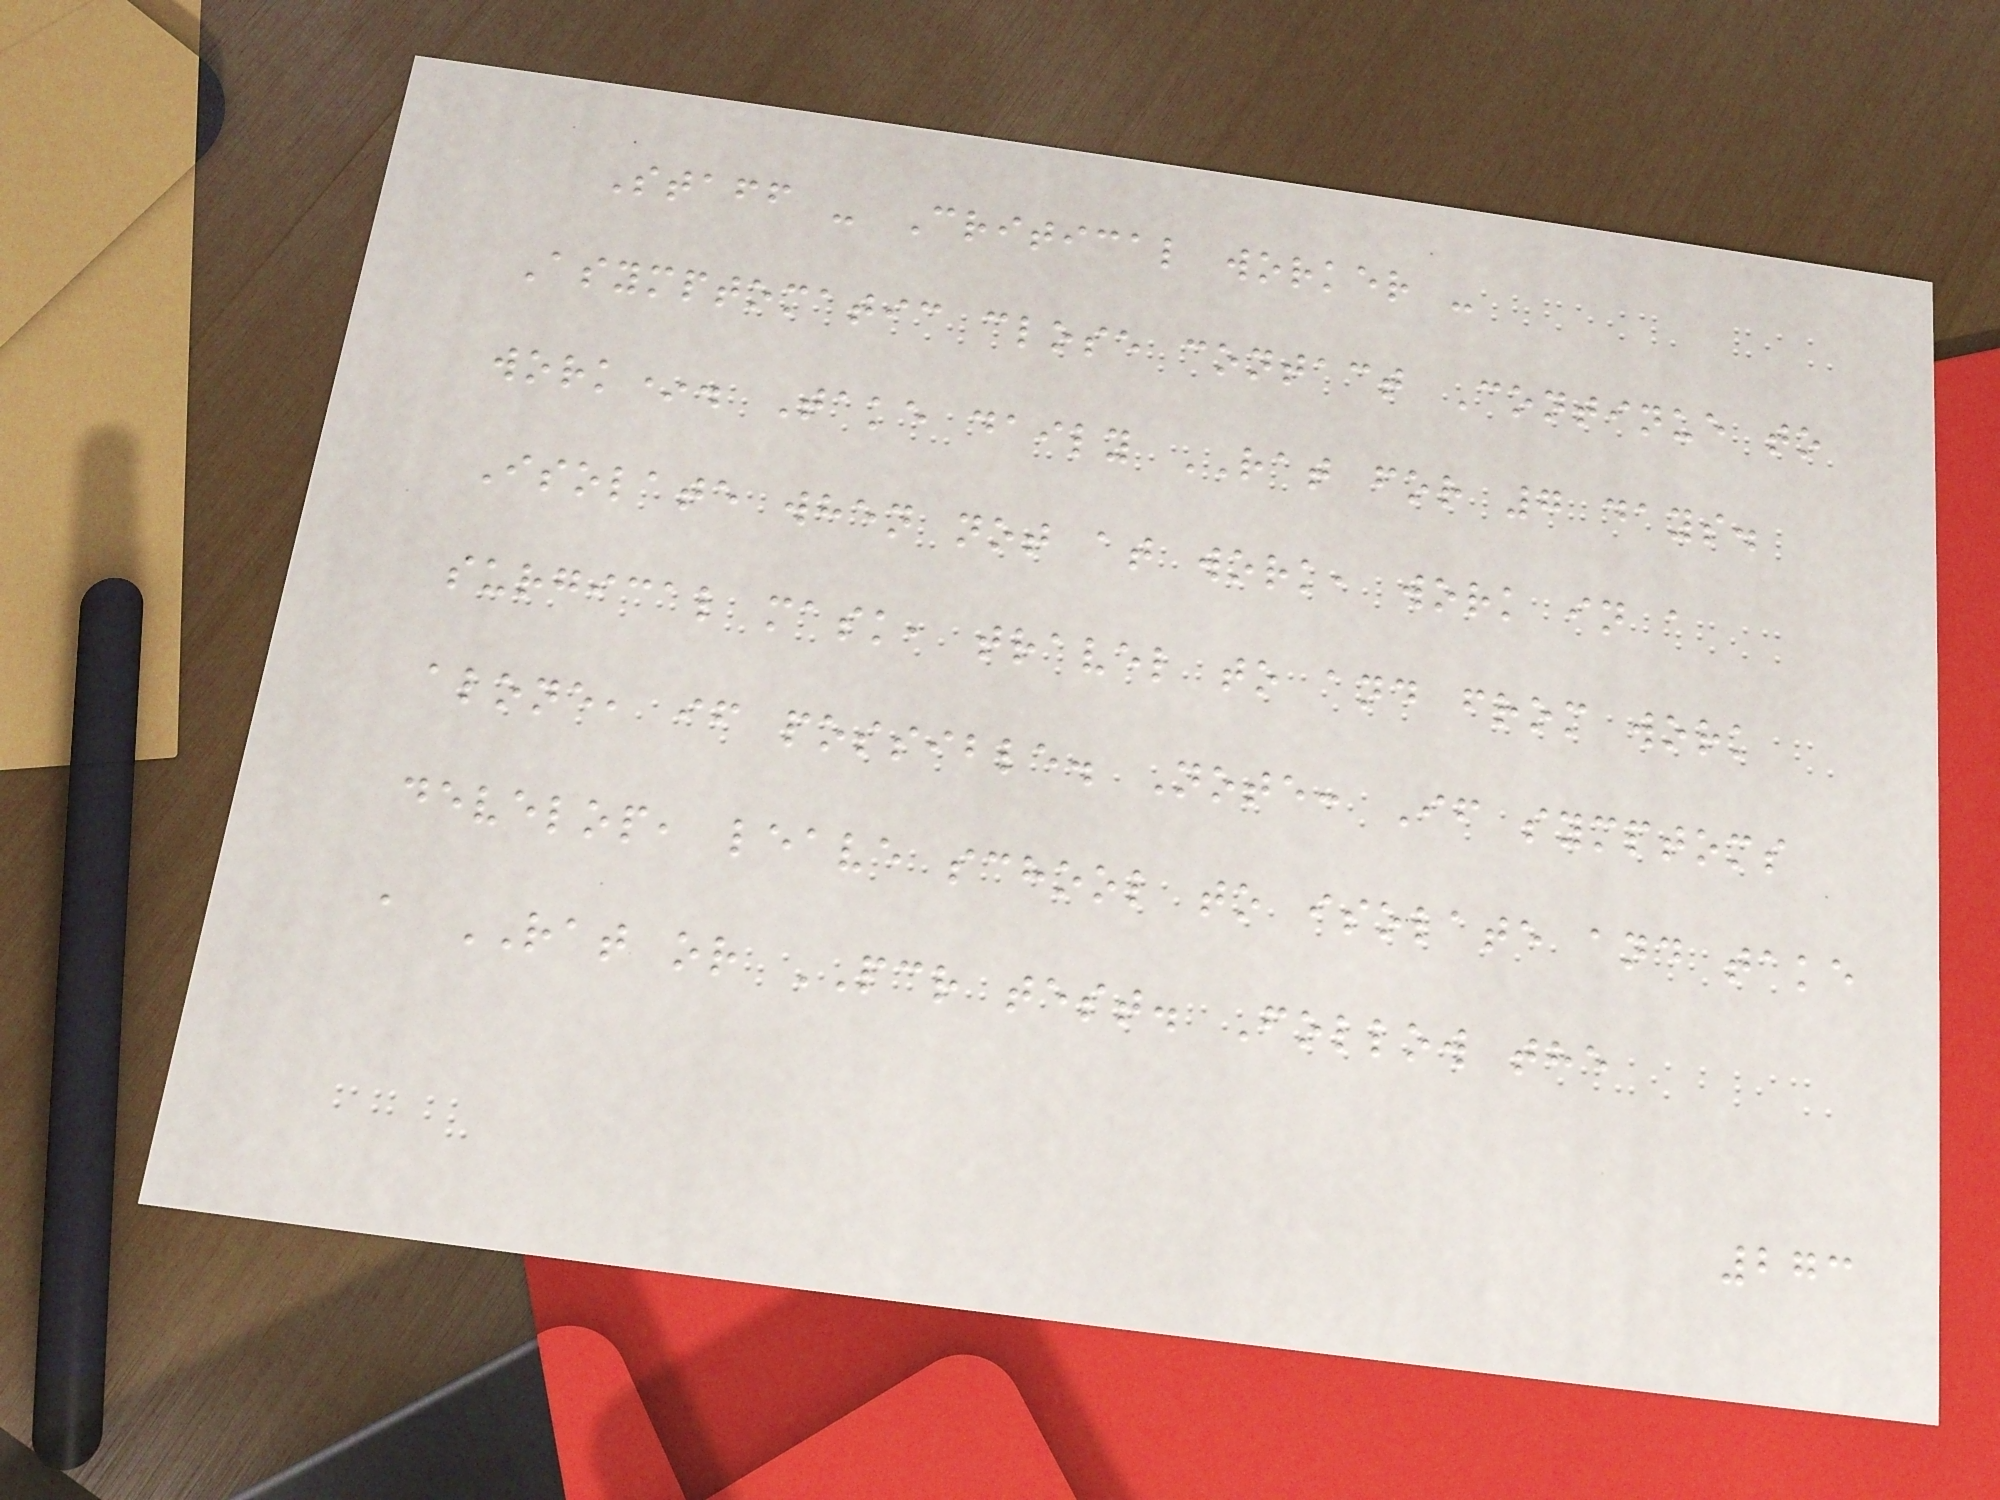Staff - Critical worker -
Asymptomatic close contact Continue to
work*. Take daily RAT for 7 days.
Isolate when not at work, work in a
surgical mask, travel to and from work
alone, if possible. Note: If symptoms
develop, leave school to isolate and take
a RAT or PCR test. Follow the
273
